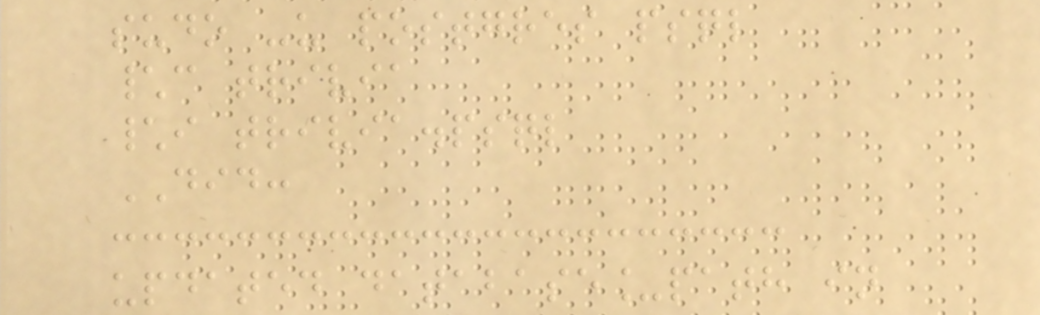sudo -u postgres psql
\c trivia
\i trivia.psql
DID:
updated database_path in
